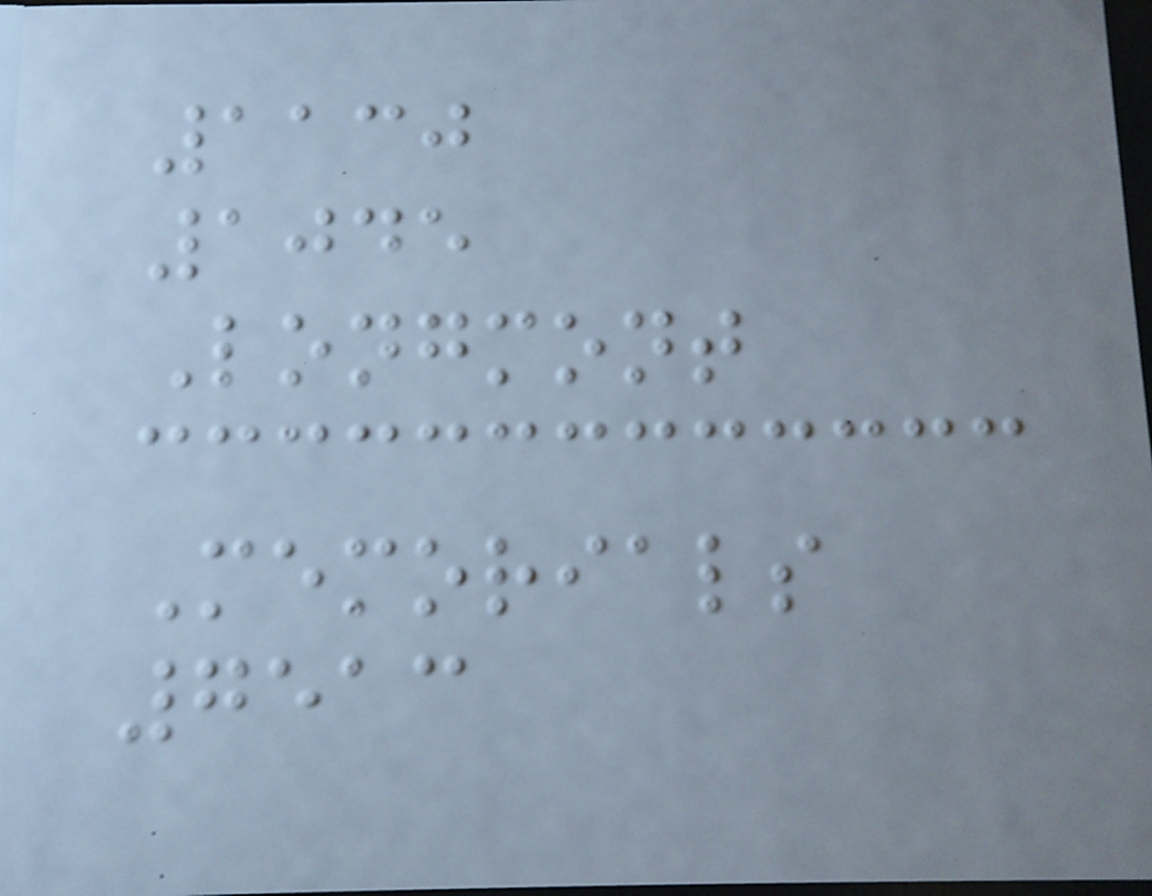1130
1045
Longmont
Memorials
7513
